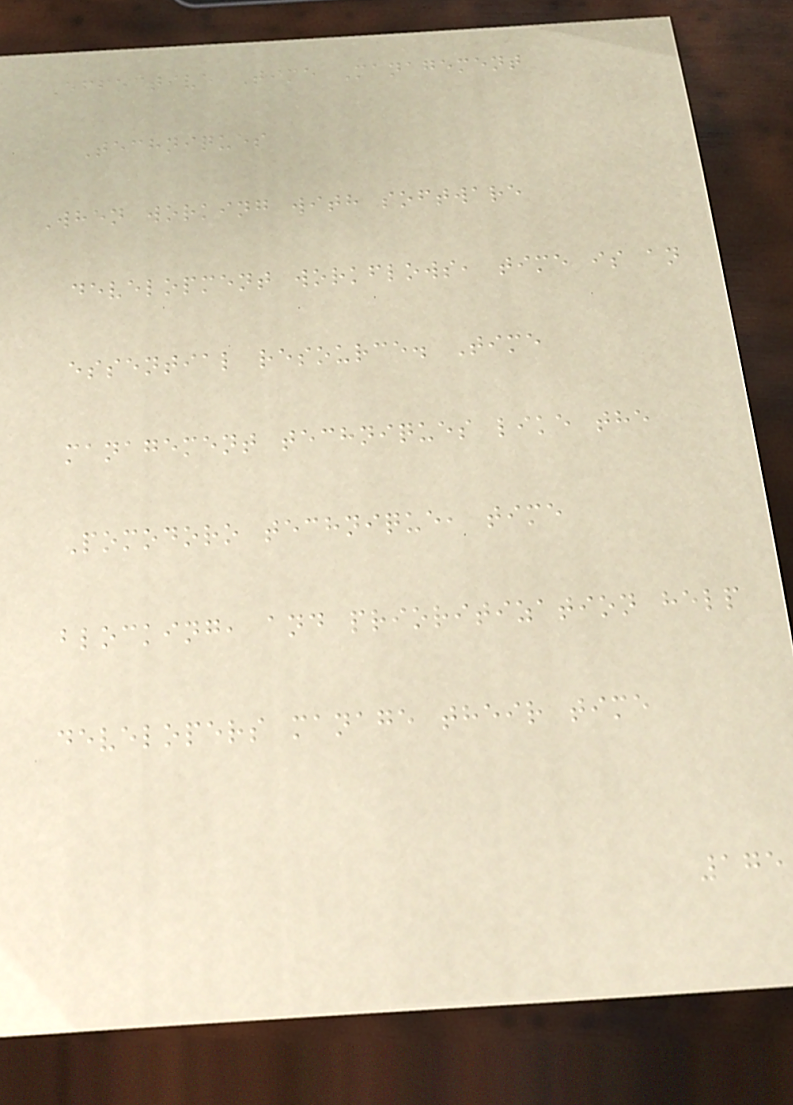Effective Time Management
Techniques
When working with software
development workflows, time is an
essential resource. Time
management techniques like the
Pomodoro technique, time
blocking, and prioritization help
developers manage their time
175
